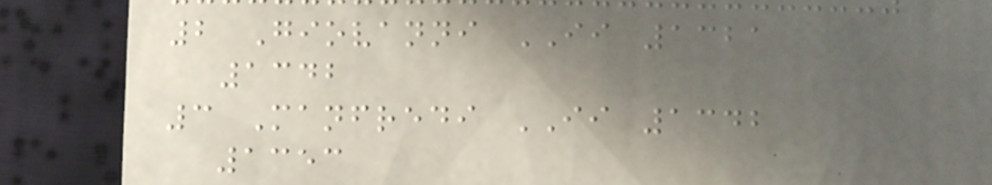2 Giovanni II 1321
1342
3 Manfredi II 1342
1353
